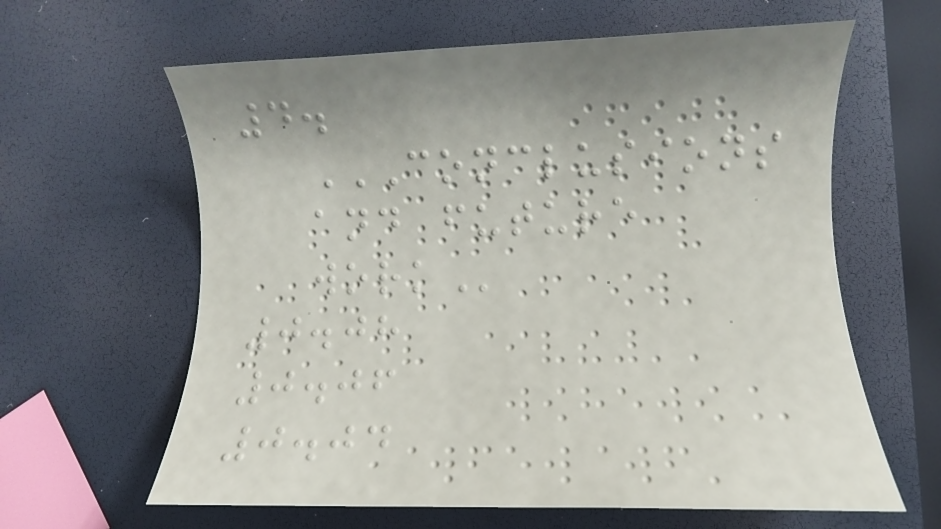4.
CONCLUSIONS
AND FUTURE
WORK
0.08
0.06
0.04
